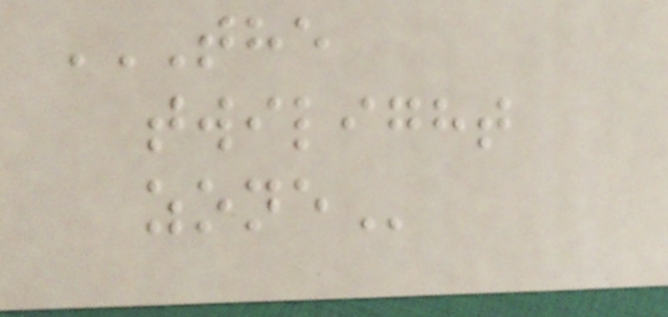THE
TWILIGHT
ZONE
